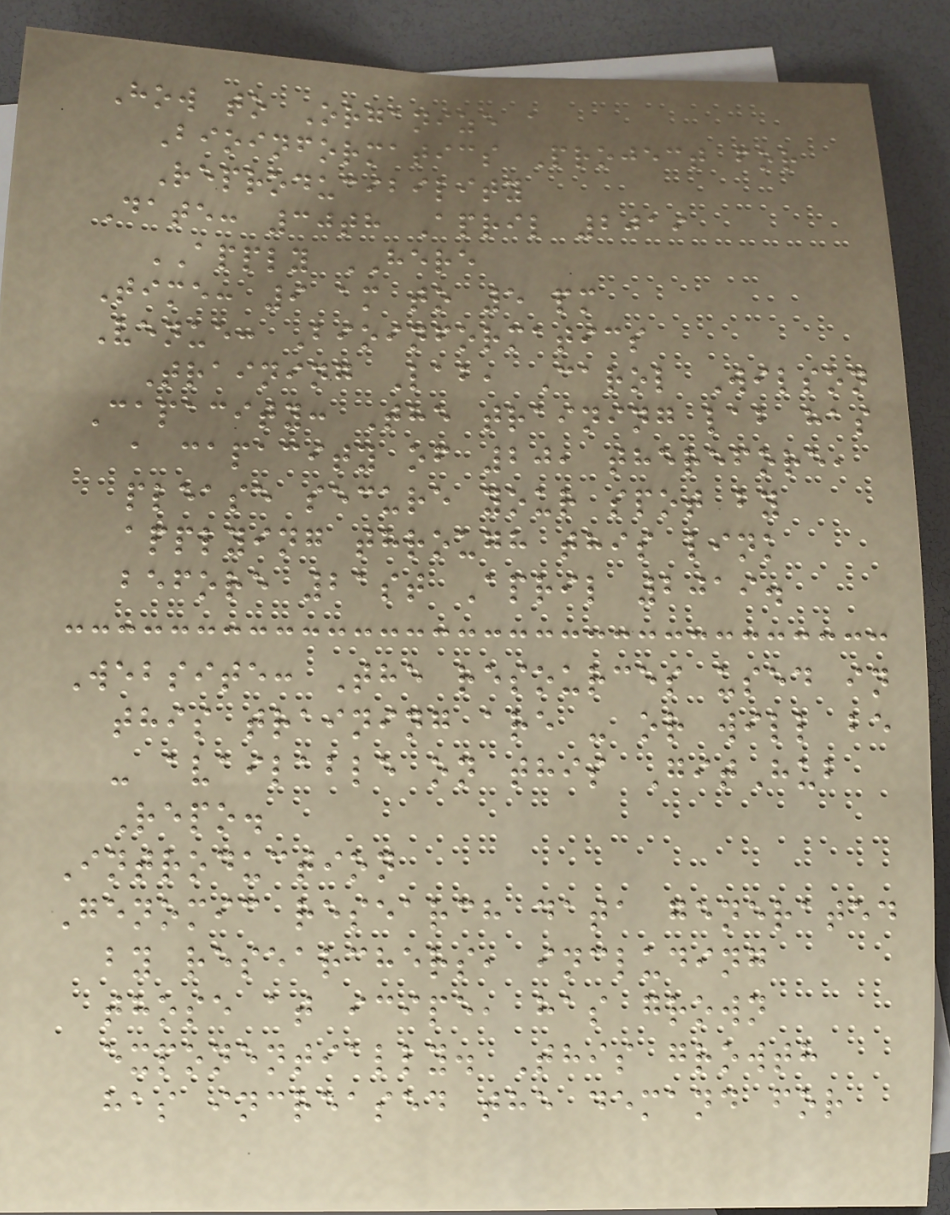How to Organize a
Bioinformatics Project for
Reproducibility
Date: 30th April 2019
APPLY HERE
Time: 9 am to 5 pm
Venue: Bioinformatics
Training Lab, Carol Wilson
Capacity: The training lab has
a capacity of 20, therefore,
please secure your spot by
applying through this link
before 21st April 2019.
Website: The resources used in
this training are - or will be
- available on this GitHub
Repo.
Introduction
Genomic research data generated
by researchers, including
those at icipe, has grown
exponentially. This growth
has increased the demand for
